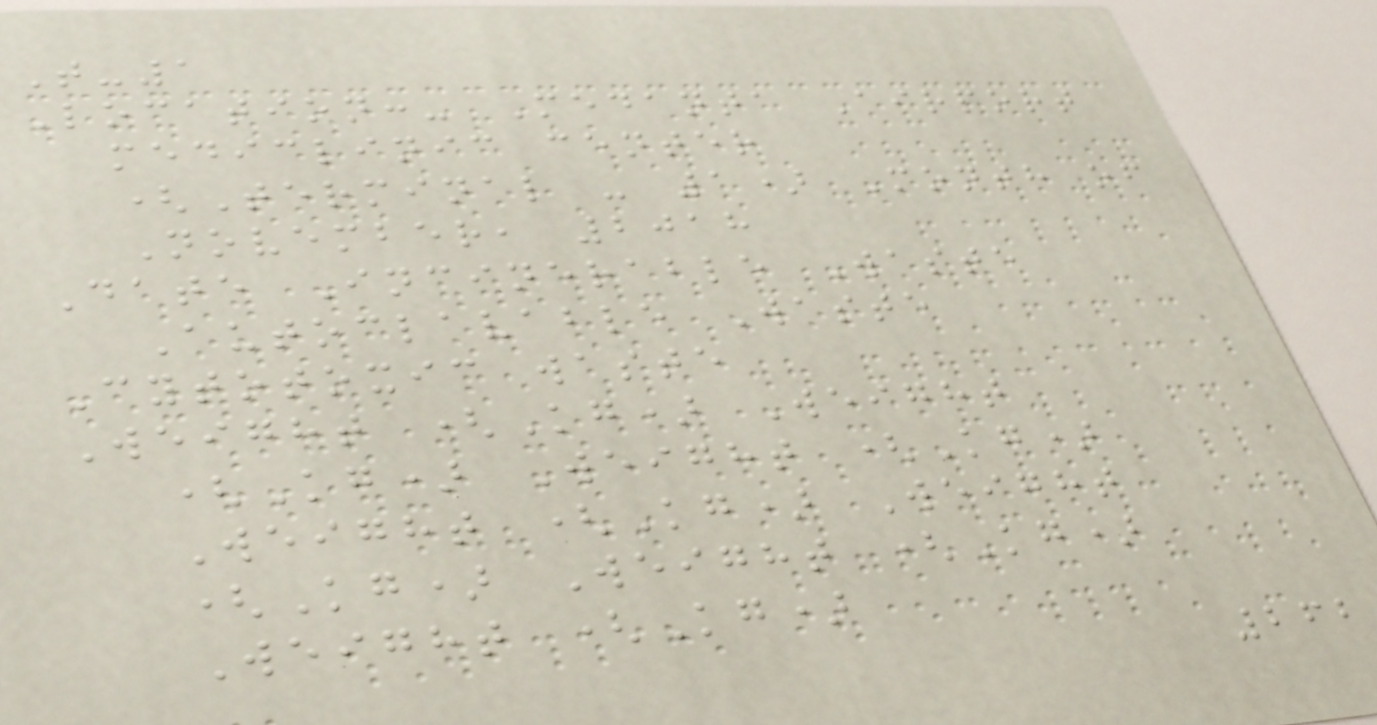T-1
Location:- Medanta Airport
mediclinic center
(Terminal - 1) Month of
November, 2018
Date Incinerable Waste
Autoclavable Waste
Cytotoxic waste
Weight (Kg) Weight
(Kg) Weight (Kg)
Weight (Kg) Weight
(Kg) Weight (Kg)
Weight (Kg)
262
